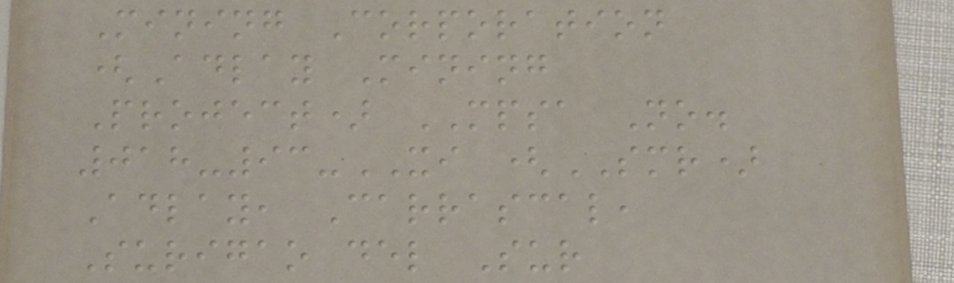Mining Corporation
(Adlay Mining
Project) MPSA No.
018-93-XI (SMR)
Adlay, Carrascal,
Surigao del Sur
